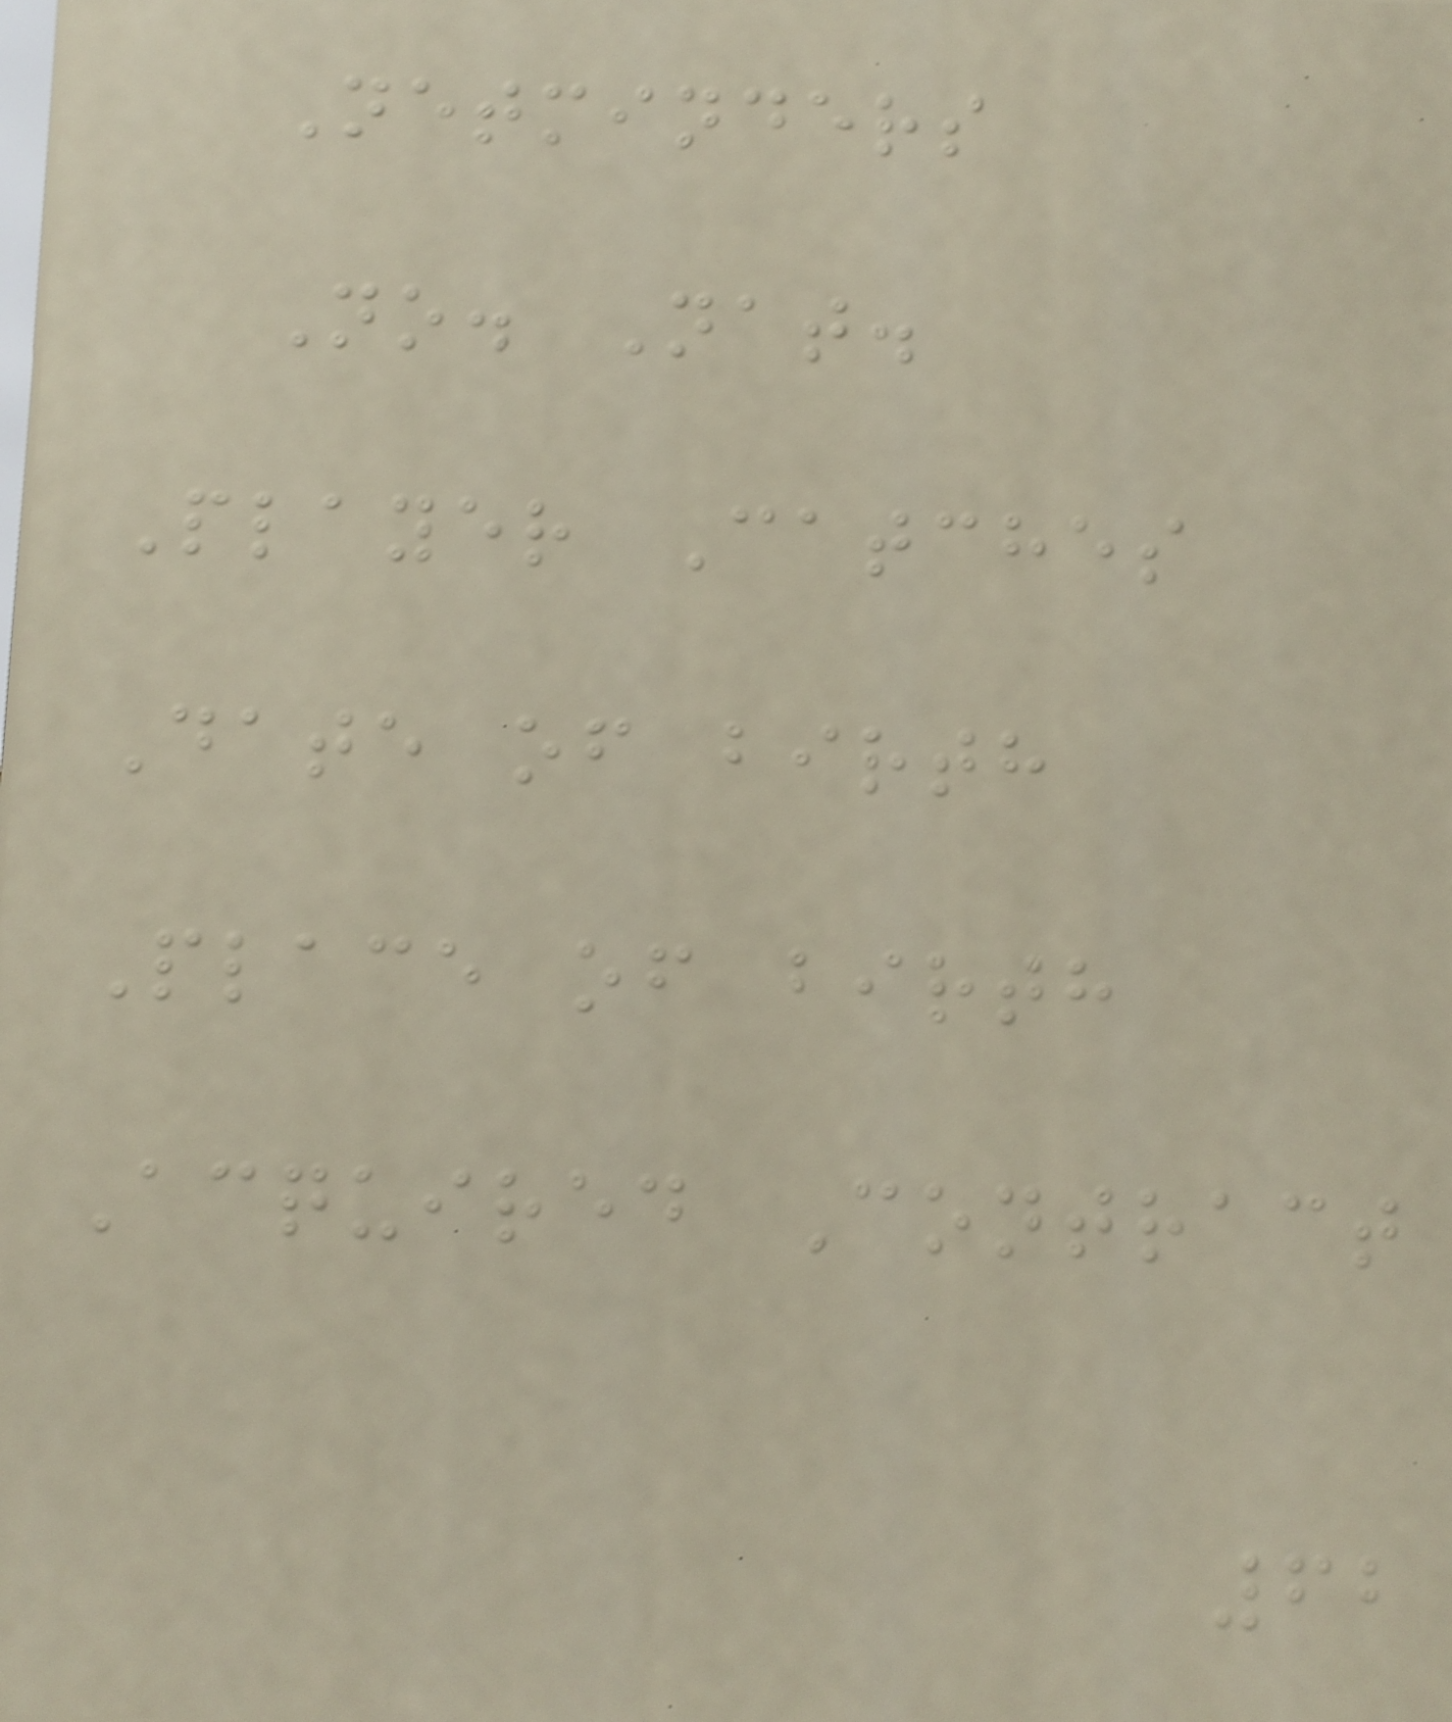Netminders
No. Nat.
Player Catches
Date of birth
Place of birth
Acquired Contract
62
